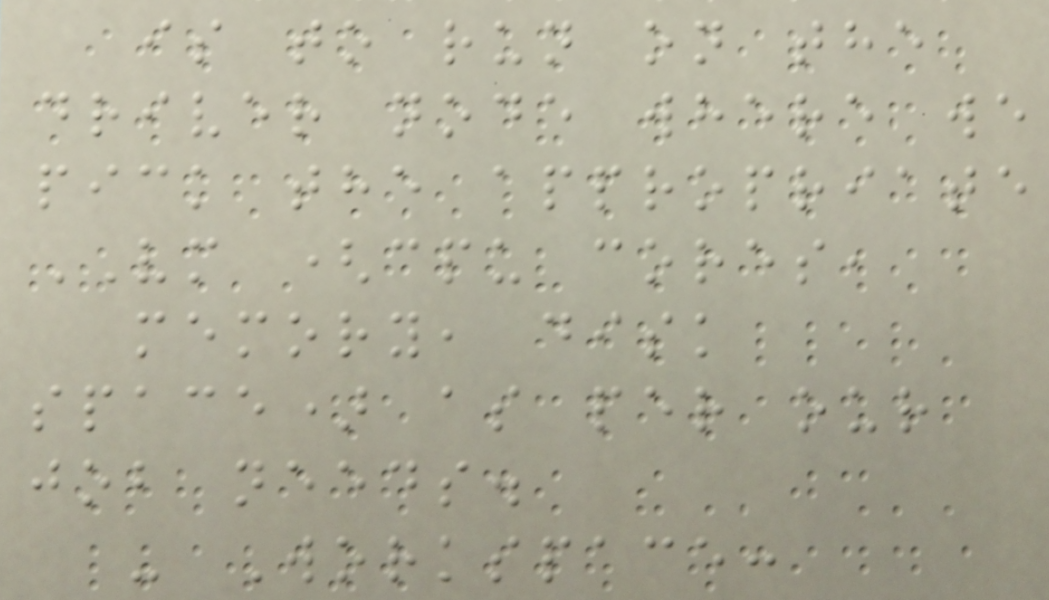is to run on the
driver node where we
pick the appropriate
VM (cpu cores,
memory, disk
space) as per our
job needs.
- Workspace:
